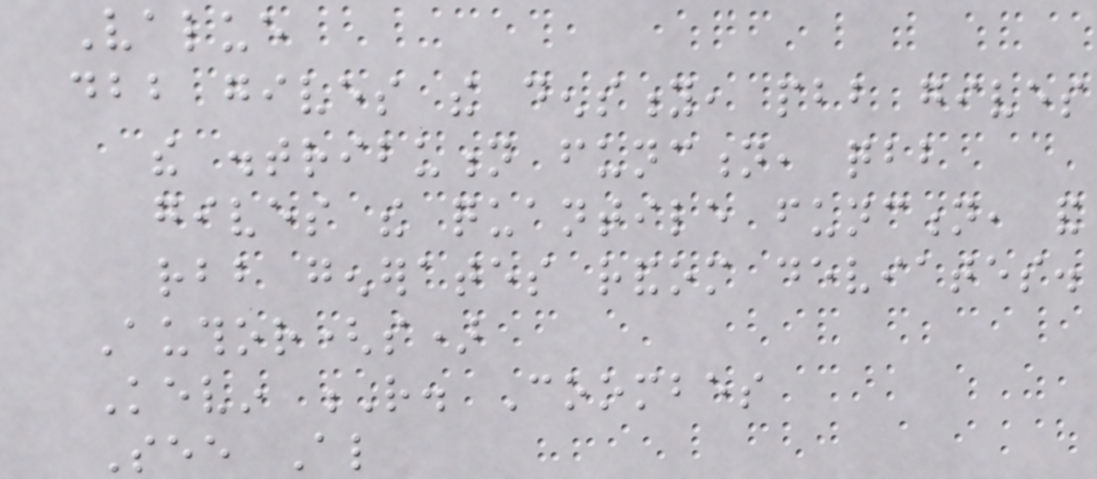Value
dbb gives the density, pbb gives
the distribution function, qbb
gives the quantile function, and
rbb generates random deviates.
Author(s)
Kevin R. Coombes
See Also
